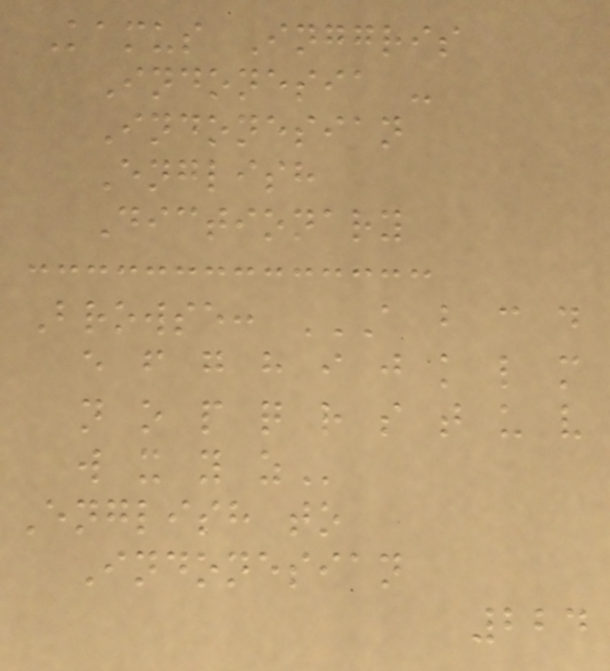Kamus Inggris
Indonesia -
Indonesian
English
Dictionary
Browse: A B C D
E F G H I J K L M
N O P Q R S T U V
W X Y Z
English to
Indonesian
224
